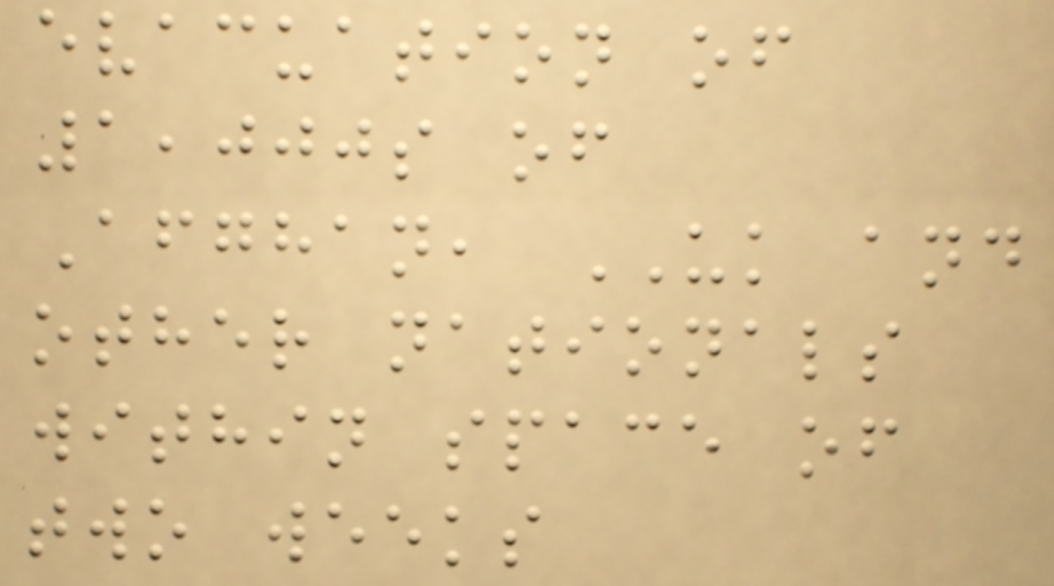evacuation of
1,000s of
Afghan, UK and
other nationals
within space of
two weeks
